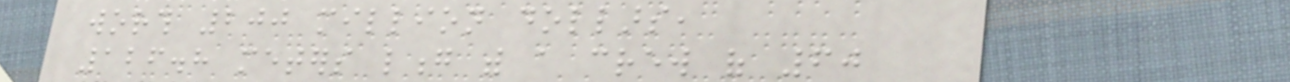worth 200 million dollars,
126.8 meters long with a crew of 60
